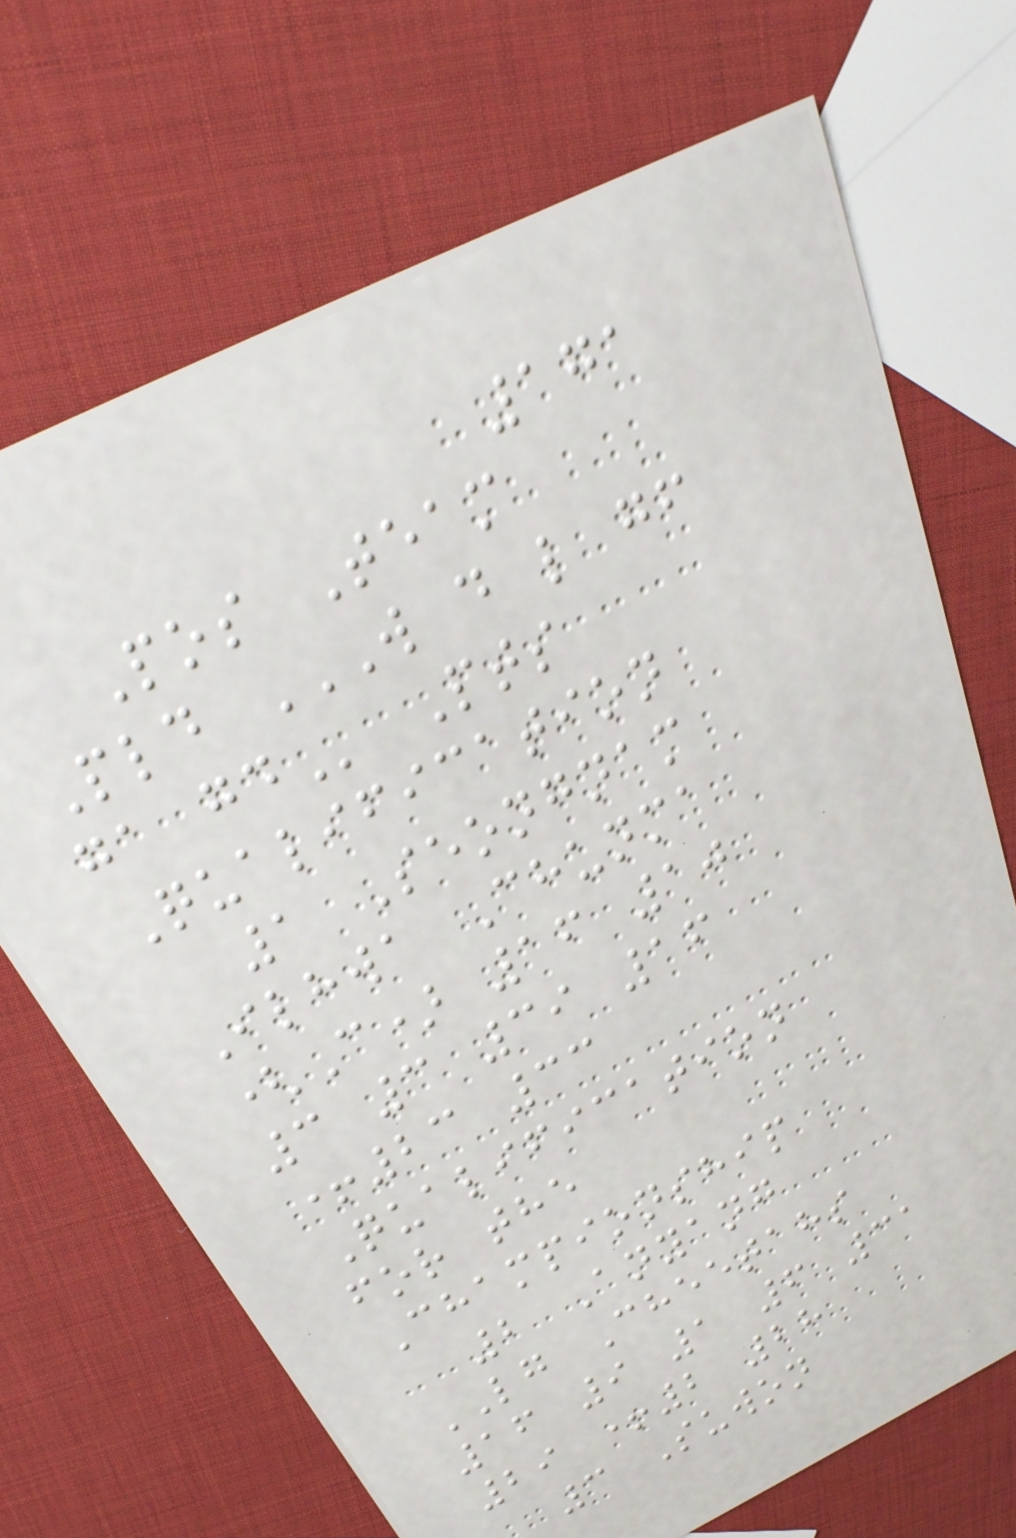171
Pos Team
Pld W D L GF
GA GD Pts
Qualification
1 Seongnam
Ilhwa Chunma
(C) 16 10
3 3 39 16
+23 33
Qualification
for the
Championship
2 Anyang
LG Cheetahs
16 9 1 6 31
29 +2 28
3 Suwon
